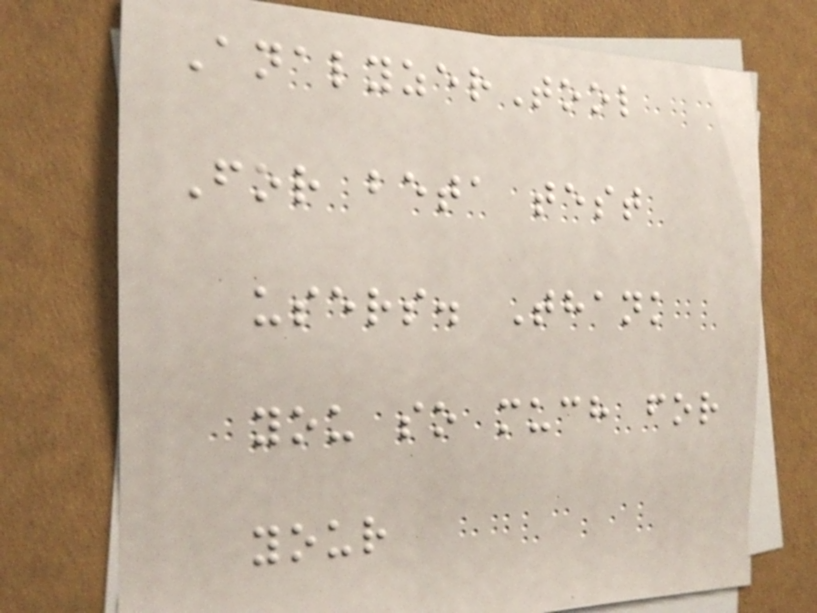AnalyzerTool
For beta test
users. Thank
you so much for
your
